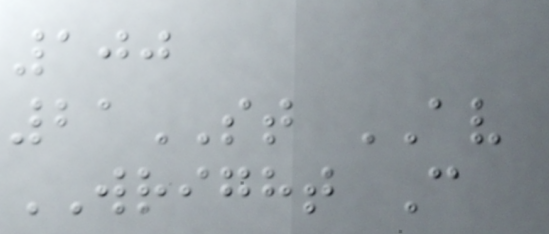100
21ST AV
WRIGHT C
